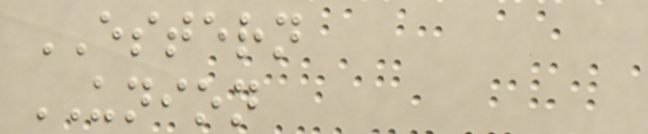ESTERN
UNION
